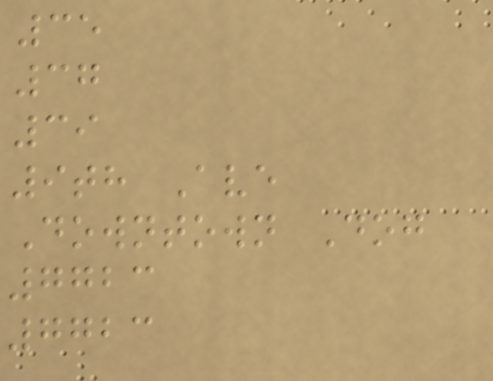35
37
39
9th Ave
Downtown Dog
7723
7723
